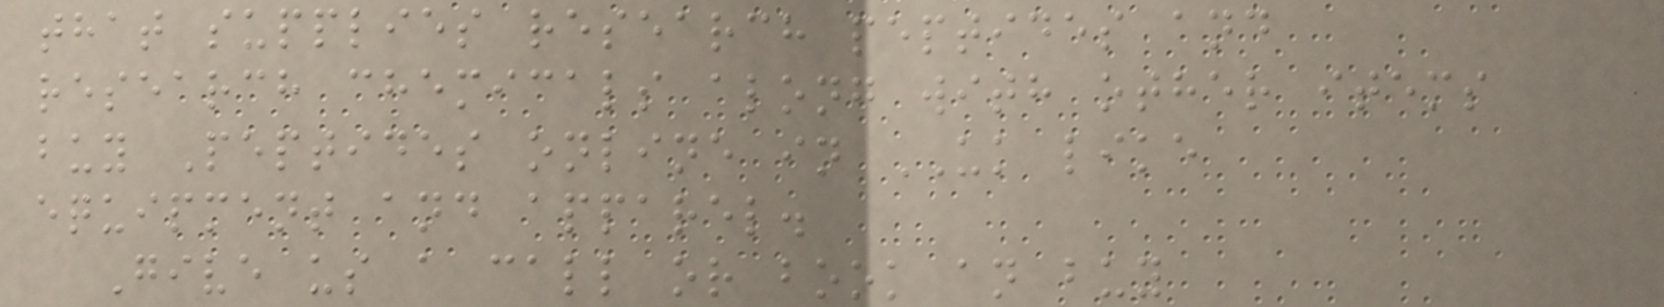that supplies research peptides and
research chemicals along with other items
buy Peptides online in UK like
equipment and apparel.
Give us a call or book an buy
